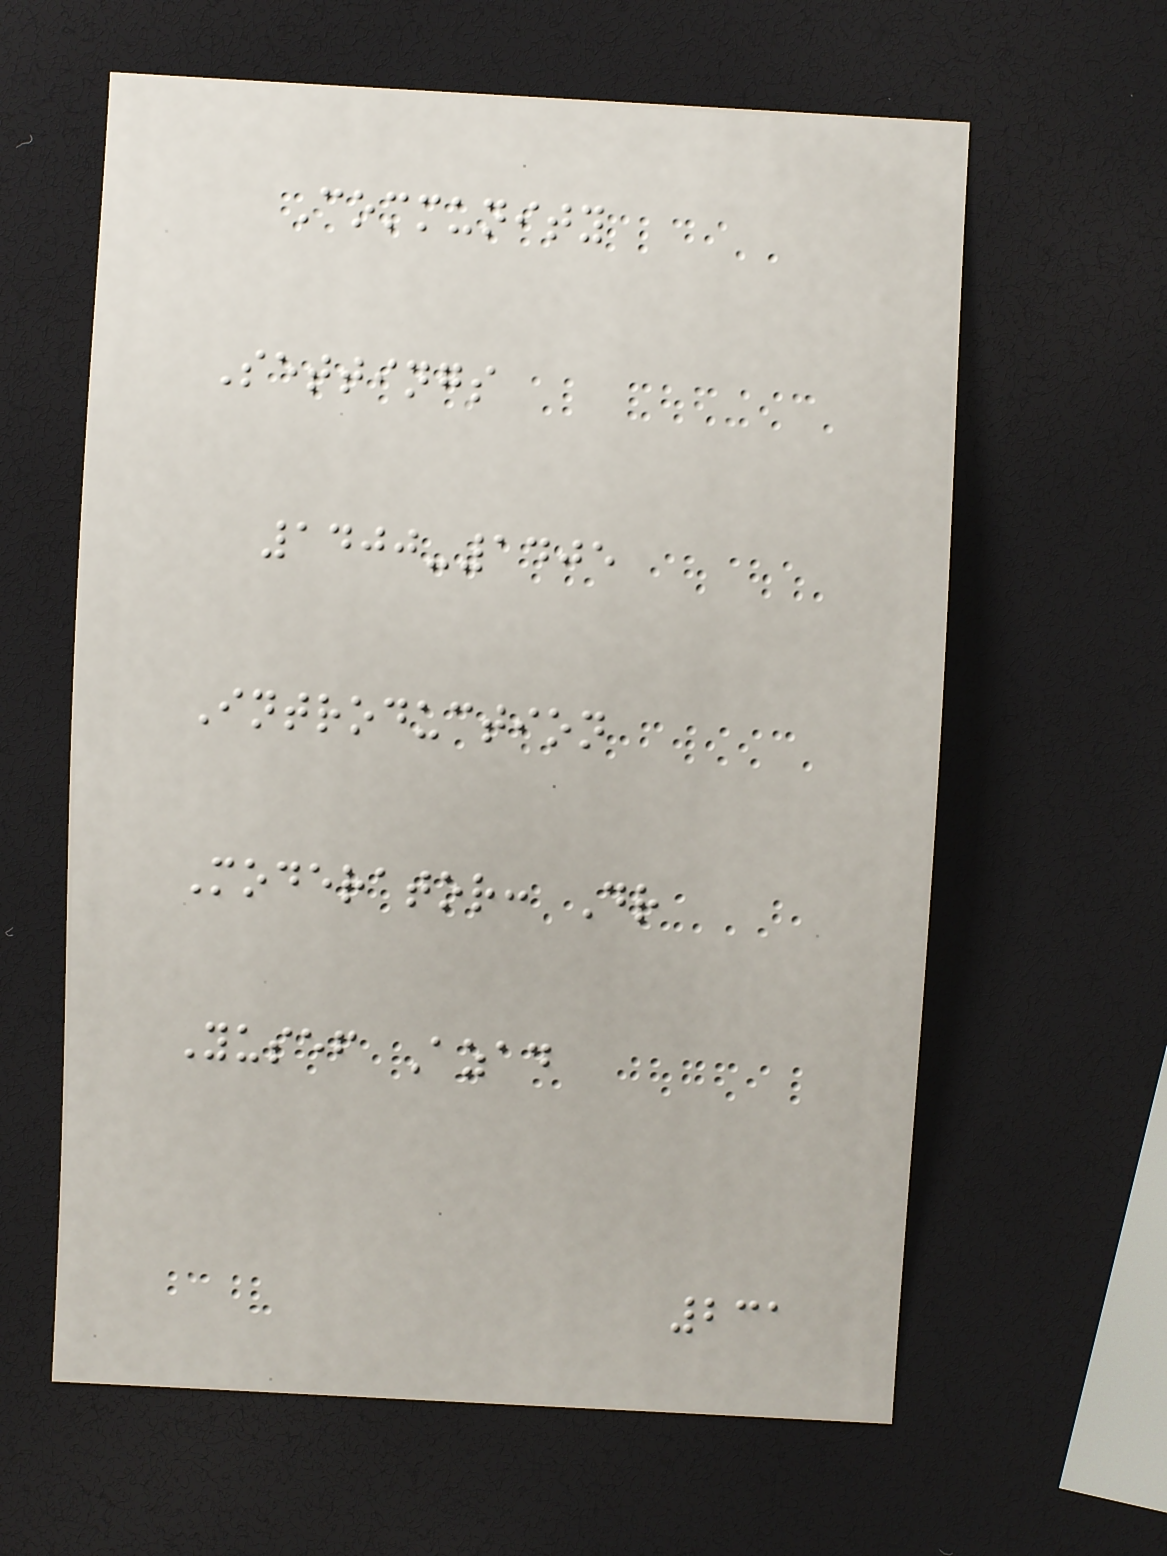Community
Settings
1400-1405
Introduction
Moderator: Dr
Yusef Azad
231
